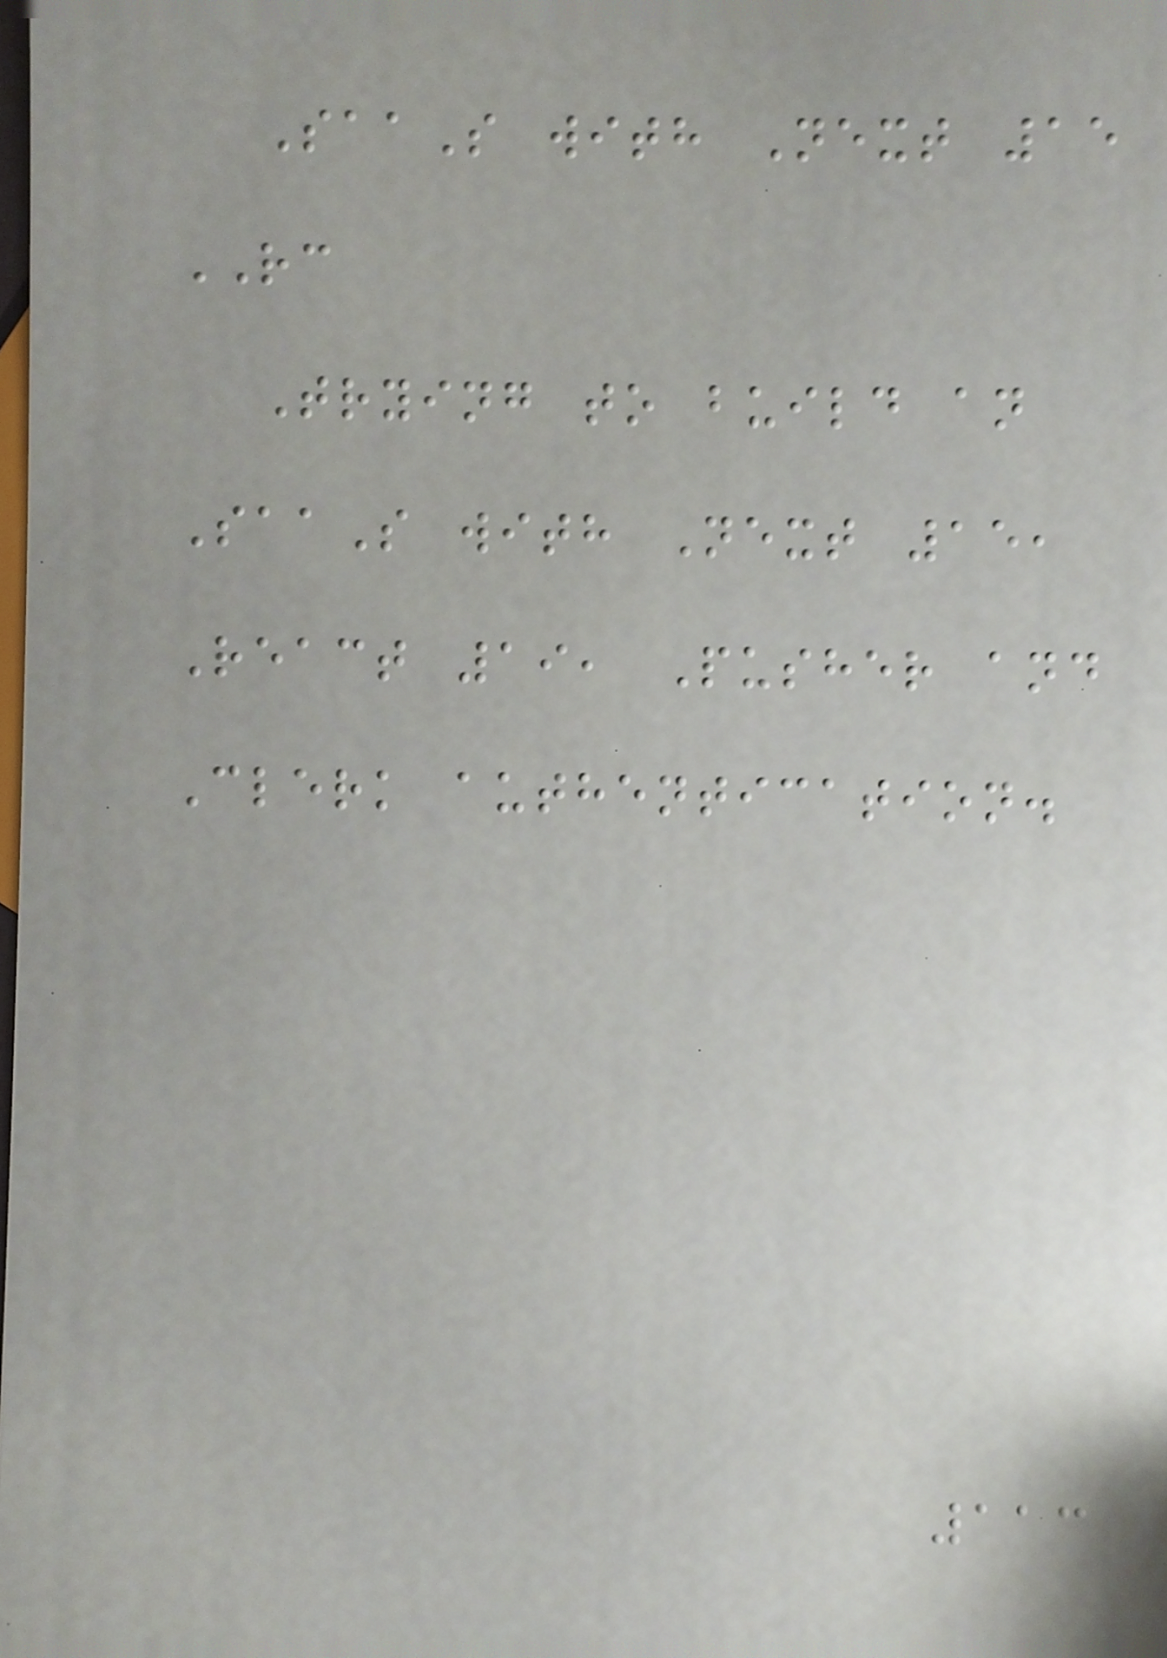SaaS with Next 15
RC
Trying to build an
SaaS with Next 15,
React 19, Pusher and
Clerk authentication.
113
